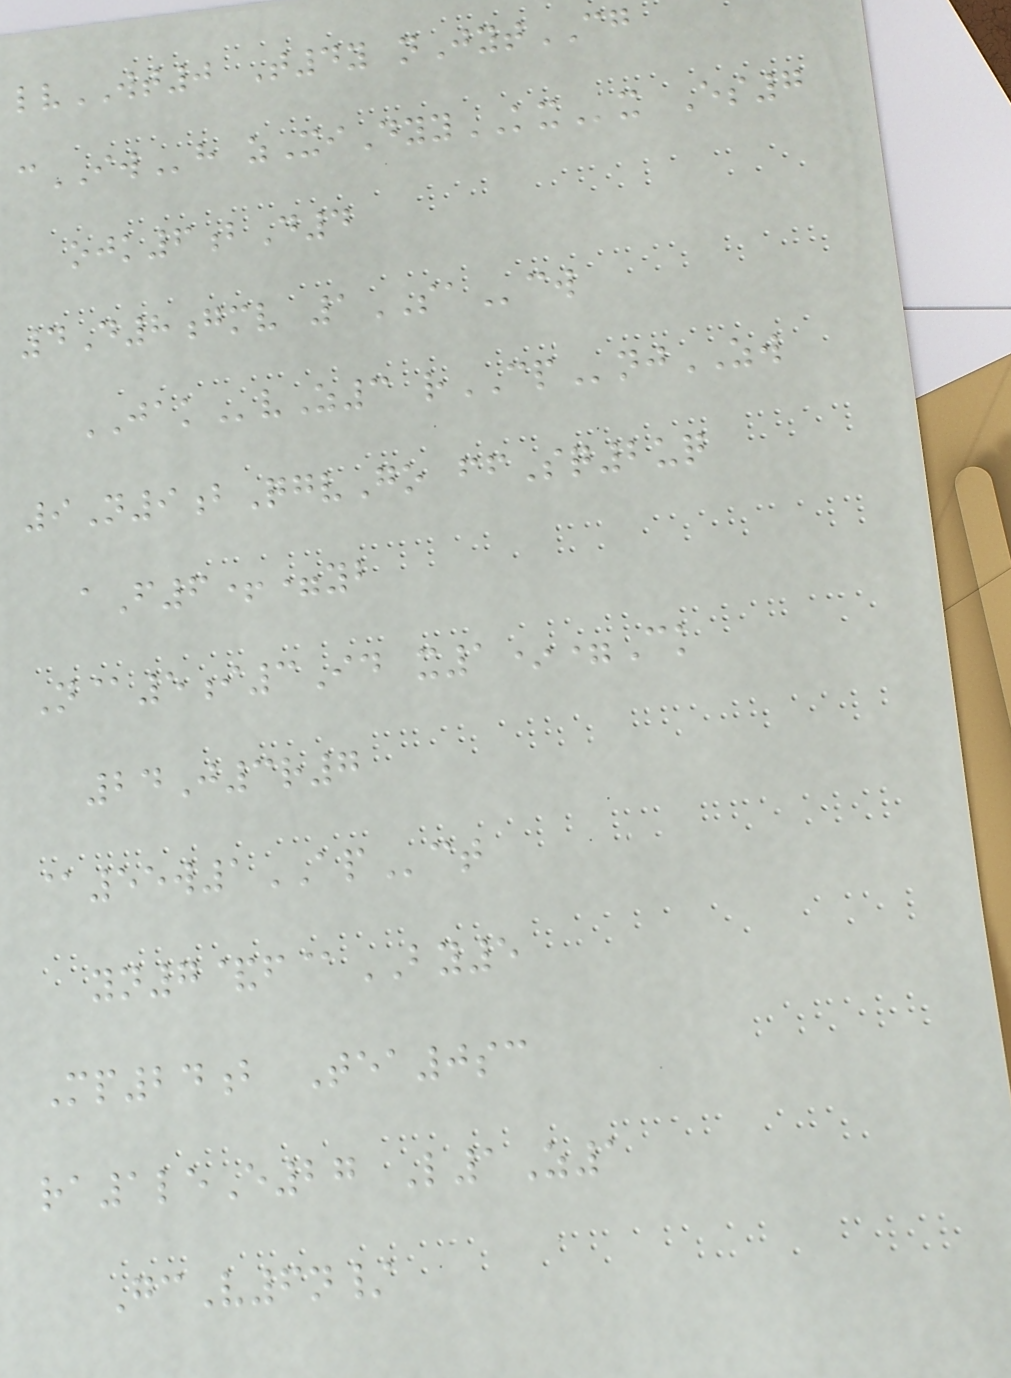lvWT0 T4y nJytCG
cIWh zXiDyyKXx Es7
ojk6bD4
4D8gmv 1SAcw
JAKvZ3 rCPnjZW
9N9bQgvGo ffSq2uq
aF6+=yb
N@5i3Id x1*=Ck
24J3r7
@55w1APct
yn7&f@BY5
Mp24b Tea0sc
ra1leE27 L1Z1
GcV6n/
